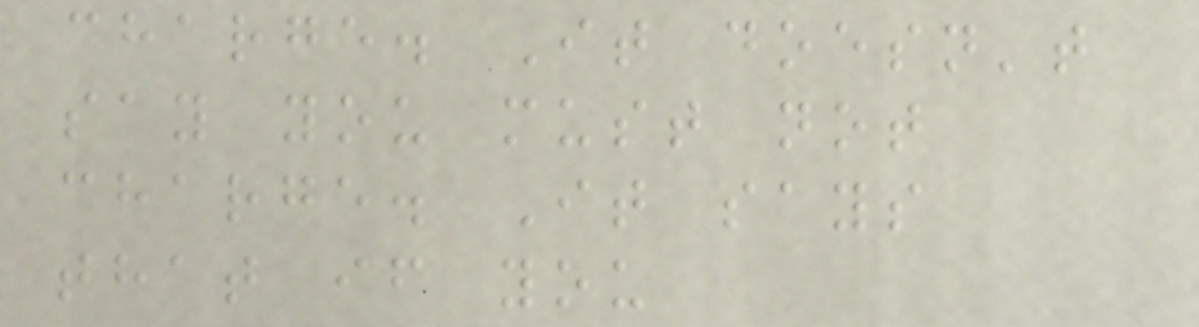charge. It doesn't
say you must not
charge. It says
that if you
